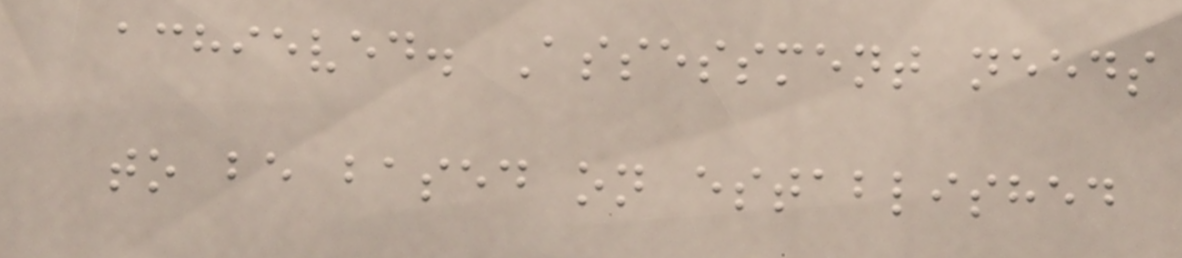achieved. Assessment needs
to be based on established
